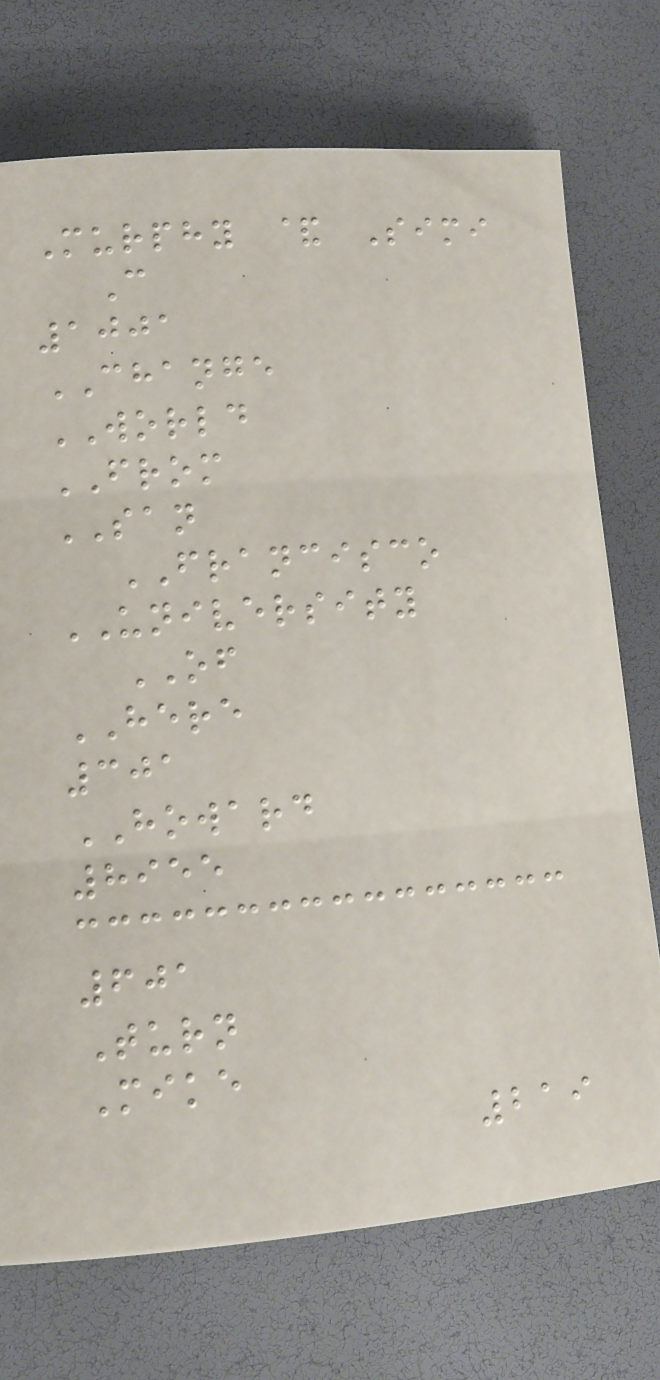Murphy & Simi
C
1001
CHANGE
WORLD
FROM
SAN
FRANCISCO
UNIVERSITY
OF
HERE
301
HOWARD
8955
601
Turn
Mike
219
